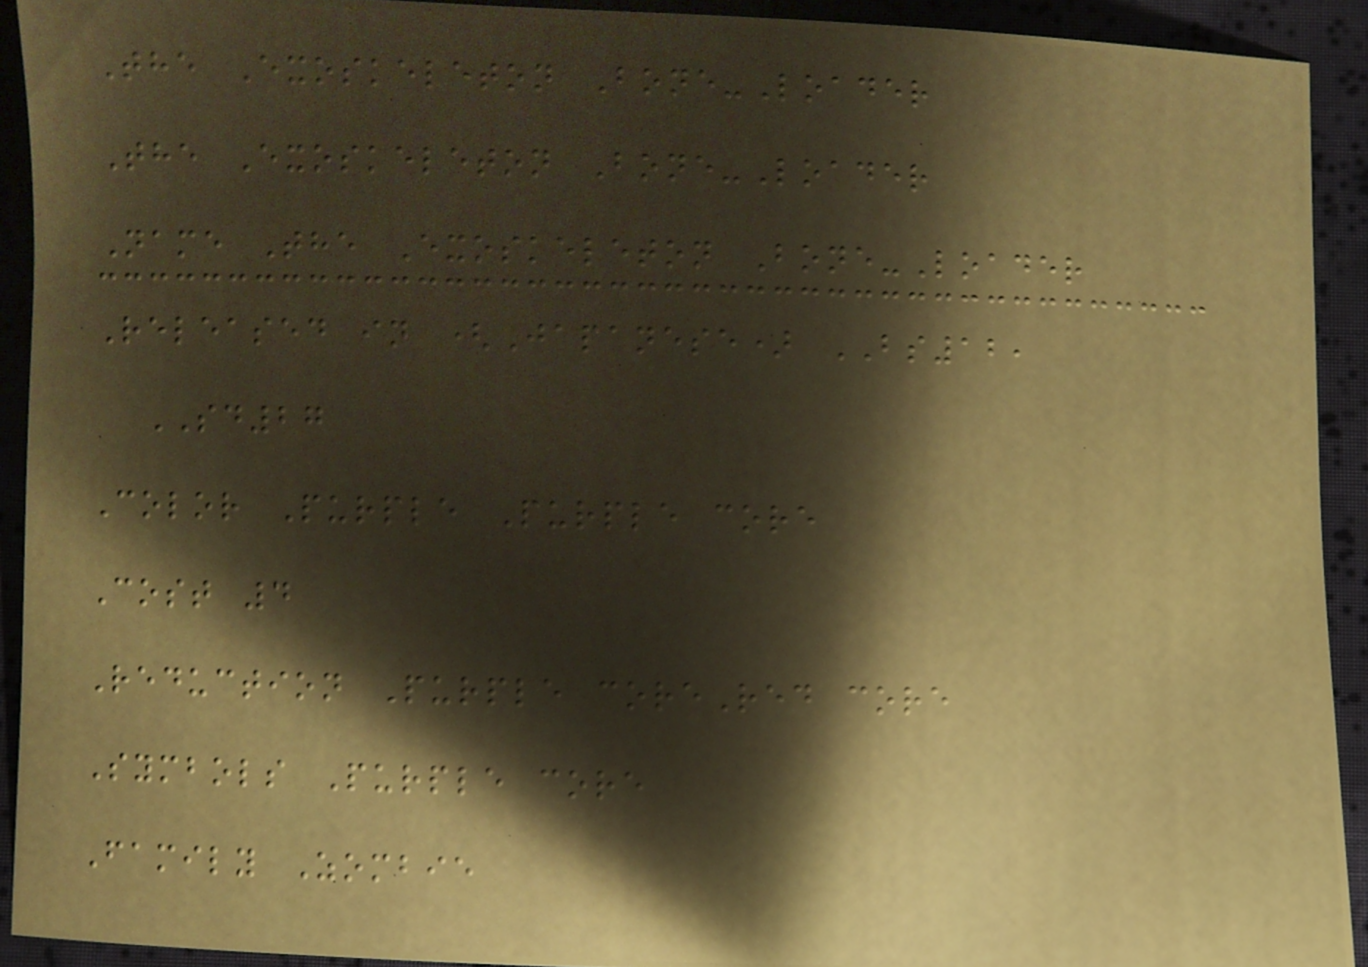The Exoskeleton Bone-Loader
The Exoskeleton Bone-Loader
Name The Exoskeleton Bone-Loader
Released in (Japanese) BS12,
SD27
Color Purple Purple core
Cost 4
Reduction Purple coreRed core
Symbols Purple core
Family Zombie
